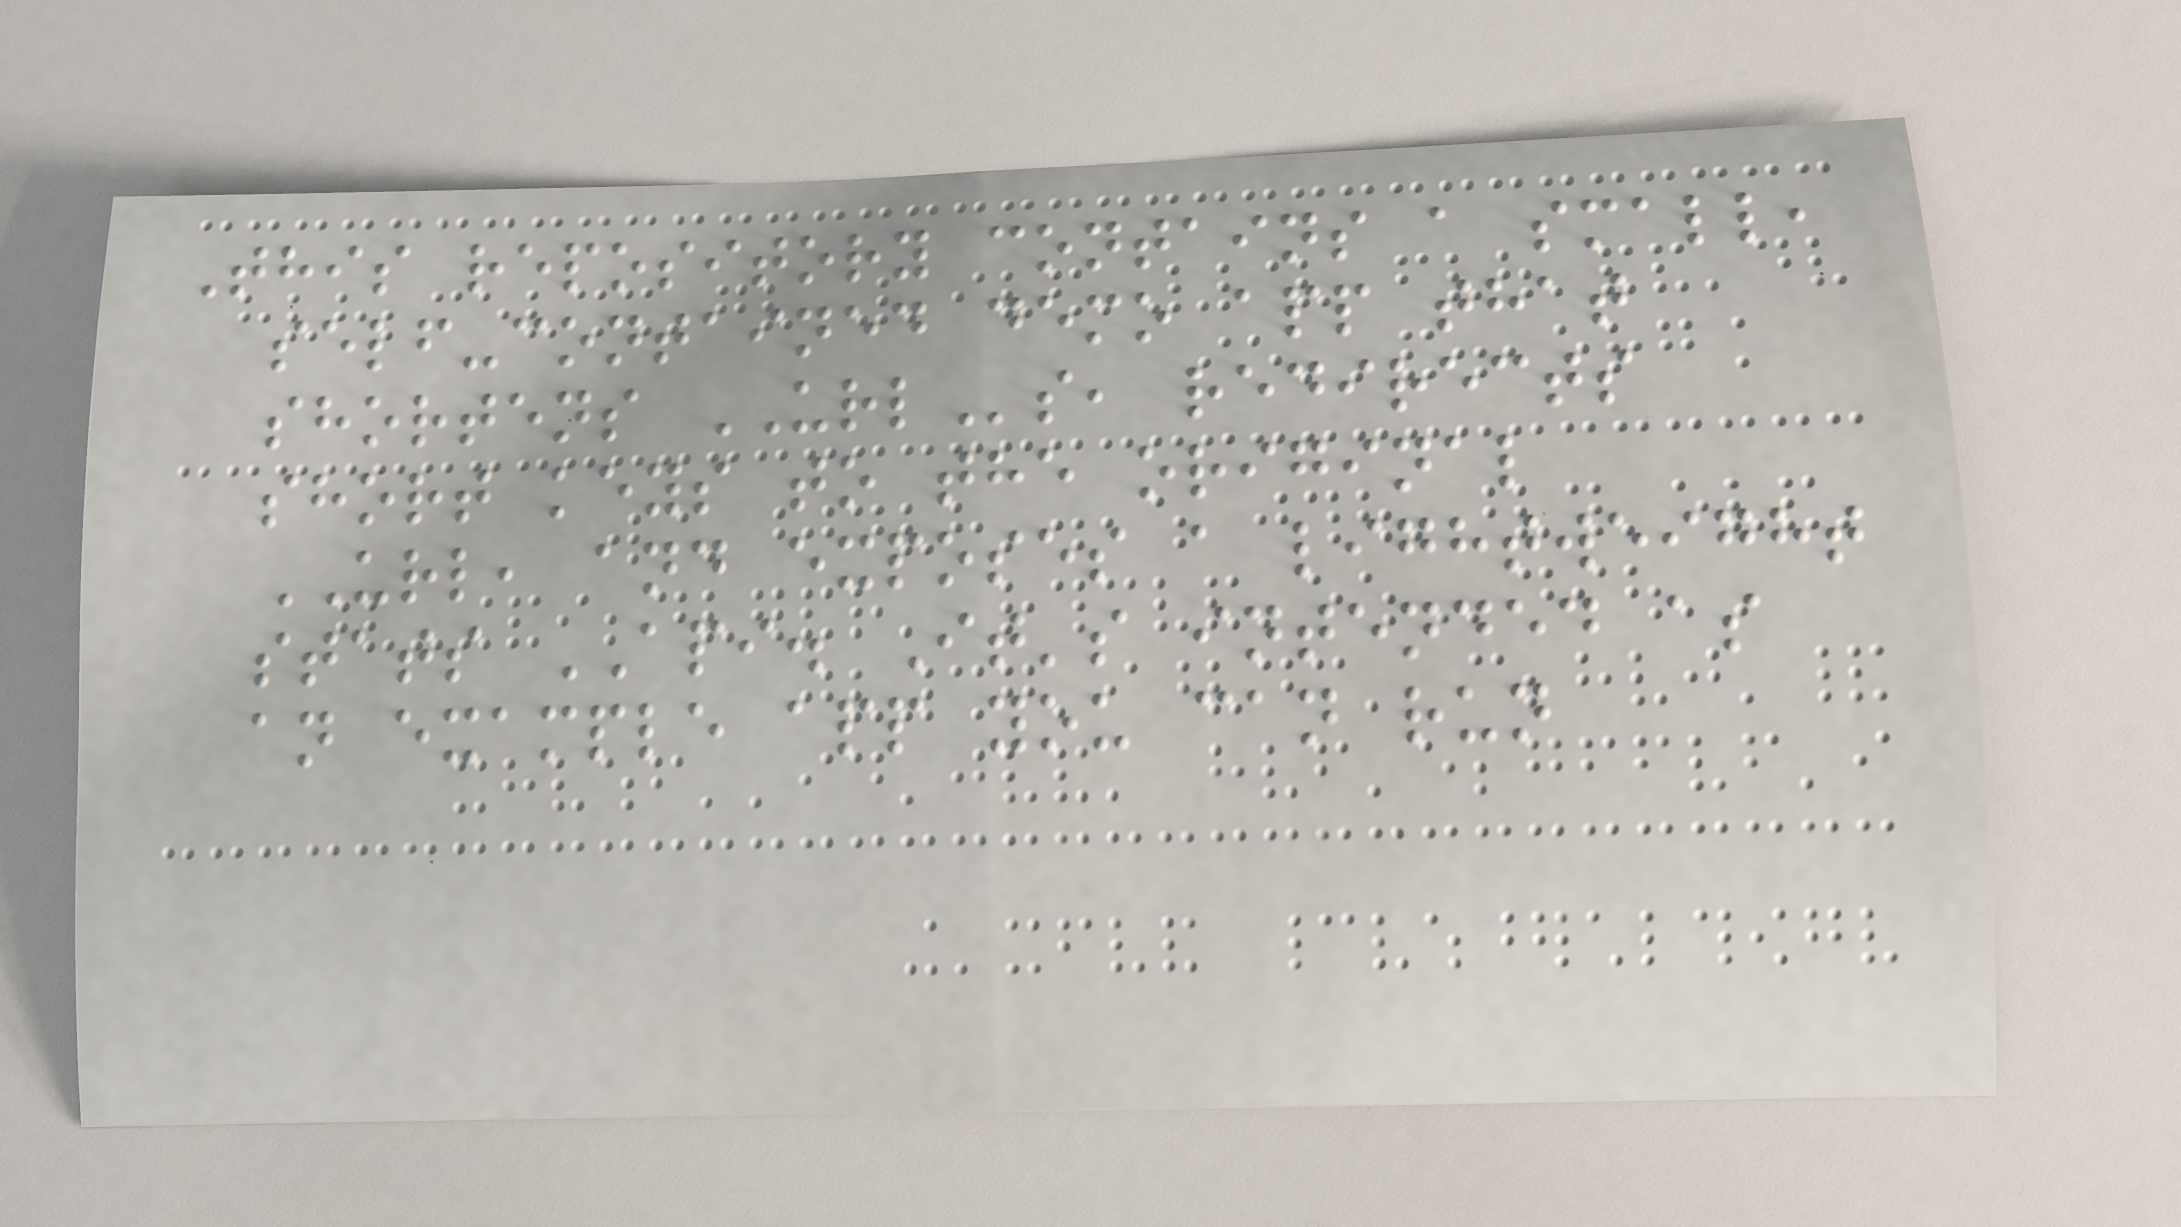This repository contains a small,
self-contained demo app that
shortens URLs, redirects
short keys to the original
URL, and exposes a lightweight
stats API. It's intended as
an example app you can run
